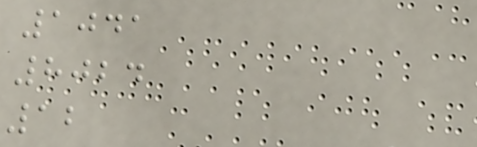1041
8024
12
